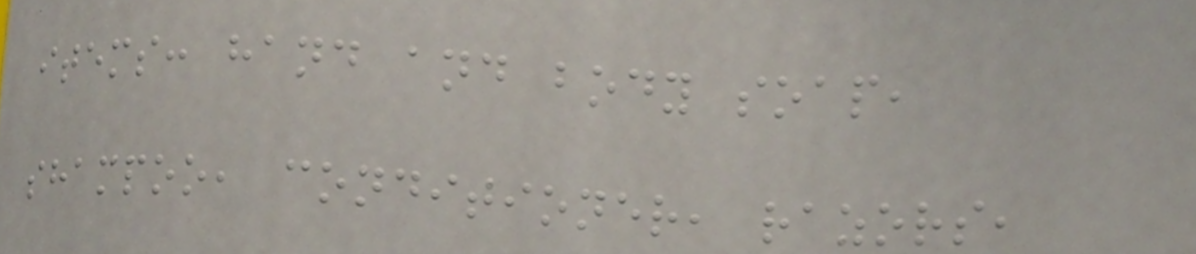items: hand and body soap,
shampoo, conditioner, razors,
